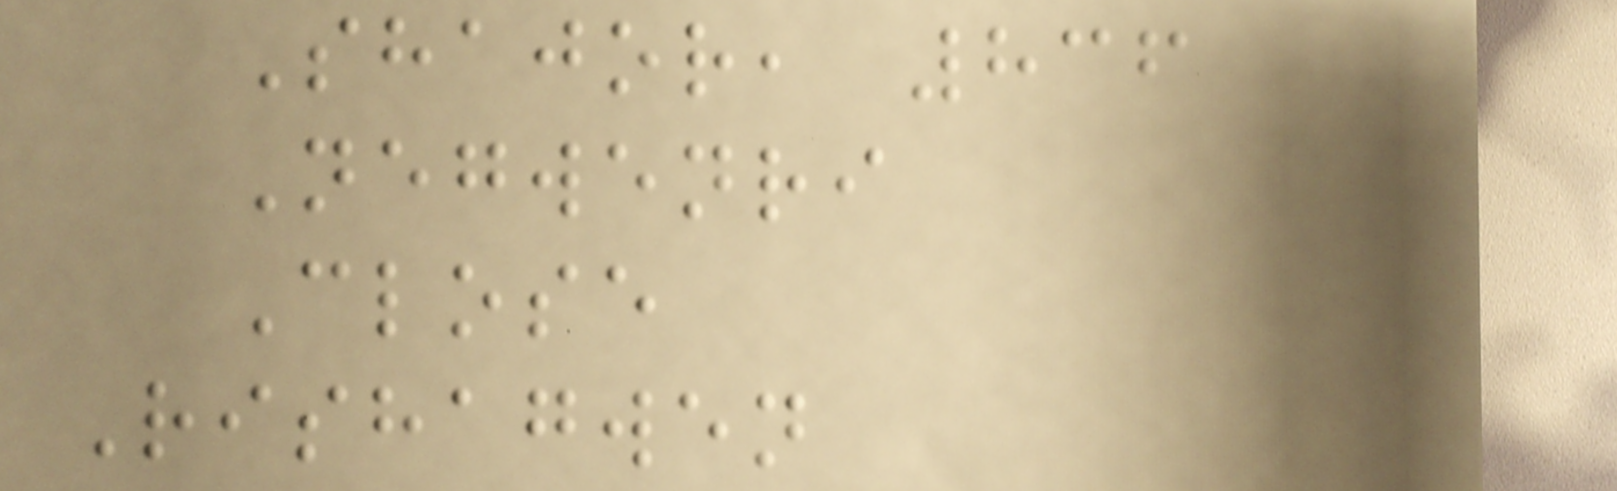Shajor, 836
Negwenri
Close
Rishagwen
